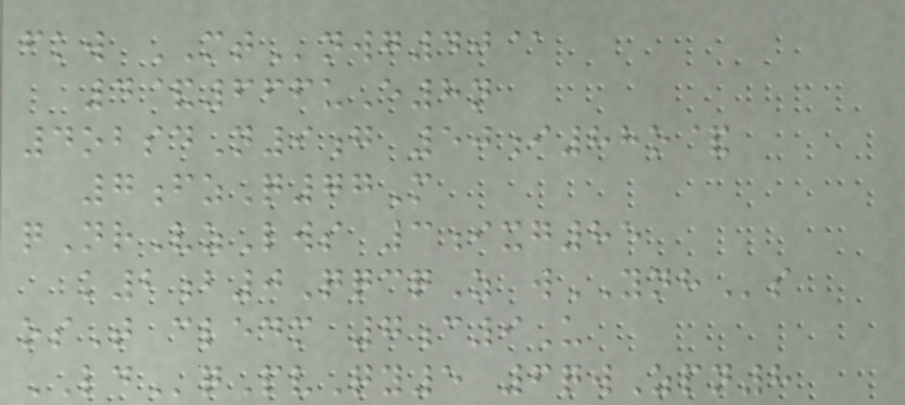fkw MTnwg40@
4&666uE8n
4obsdN9g 50i88o&
7fzQ77M
qNrVzLws 3ixg85
k2b0QqcqZ wYNHs
osT cledm 7c9U
LDqPvQy5 6qwZpn8
